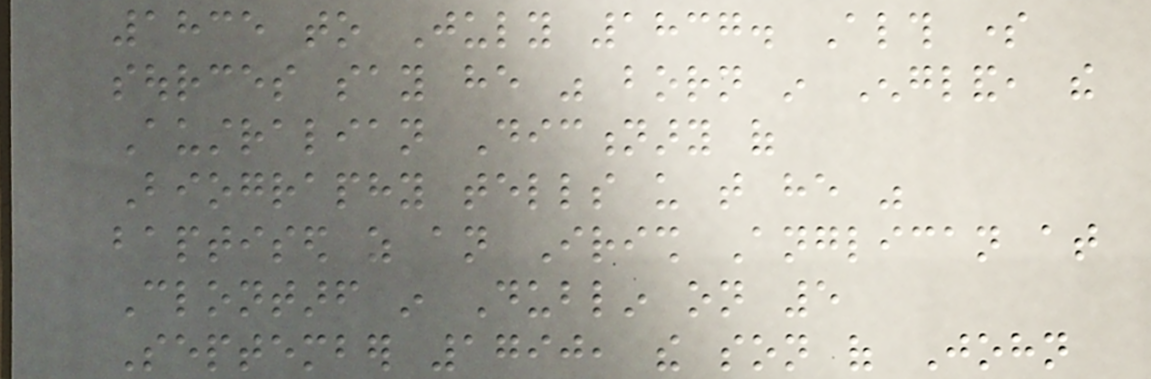1835 to July 1837. Although some
sources say he was born in England, the
Australian Dictionary of
Biography tells us that he was
baptised as an Irish Anglican at
Clontarf in Dublin on 5
September 1790, the son of John
